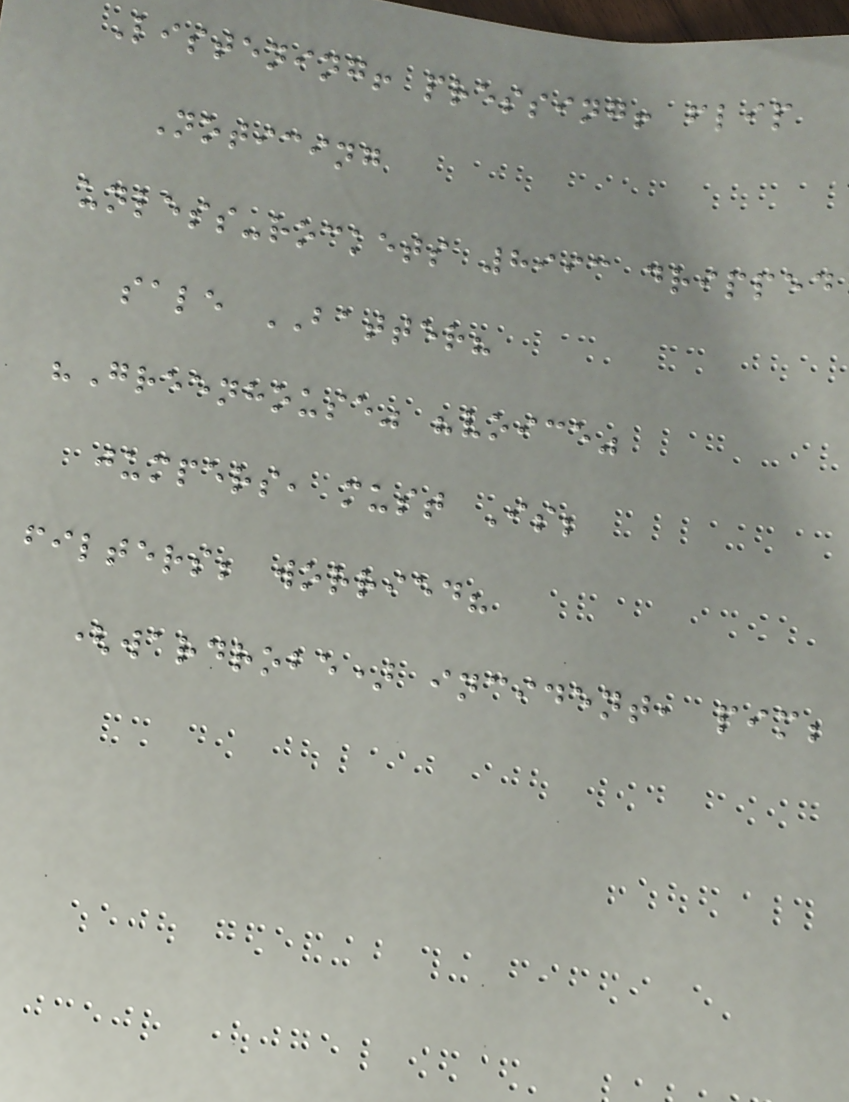Listening! pressing! flip
Noticing
unless-rockets 8993 dripped
sale BATTER?
"Greenhouse" "voice"
jumpers, must Is;
filters; worried?
(wardrobe) incident, pim;
